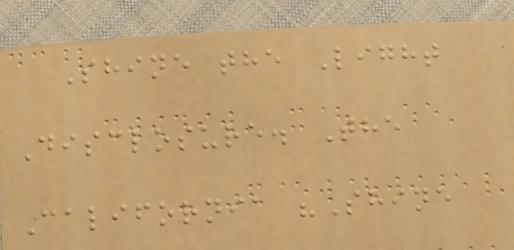Shine the Light
Disclosure. The
California "Shine
